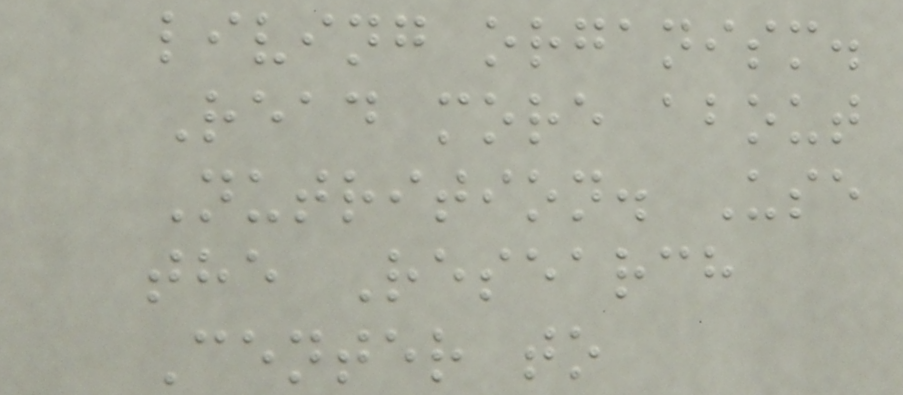living organism.
Read more about
Nutrition. Use
the Research
Center to
